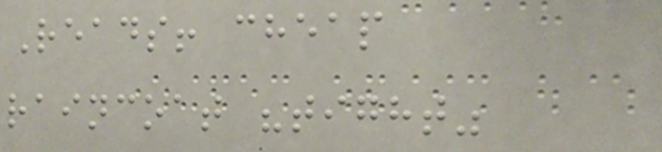Reads! cheap
raincoat "tight"
